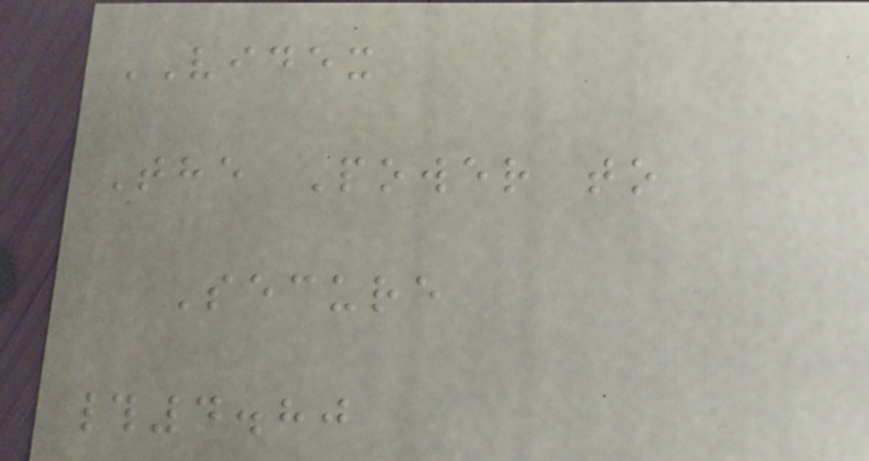VIDEX
The Power to
Secure
#4.80
